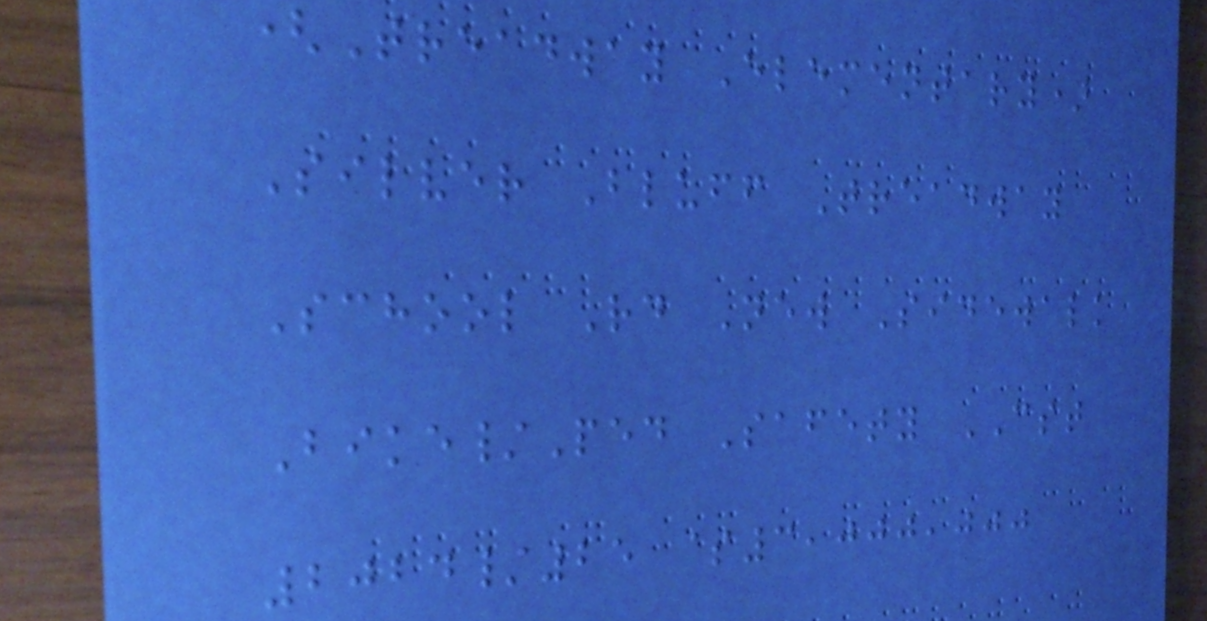(Treadway Elementary)
Silver Bluff Treadway
School Rd New Sidewalk
Bike/Ped Safety CST
2024/25 $3,000,000
